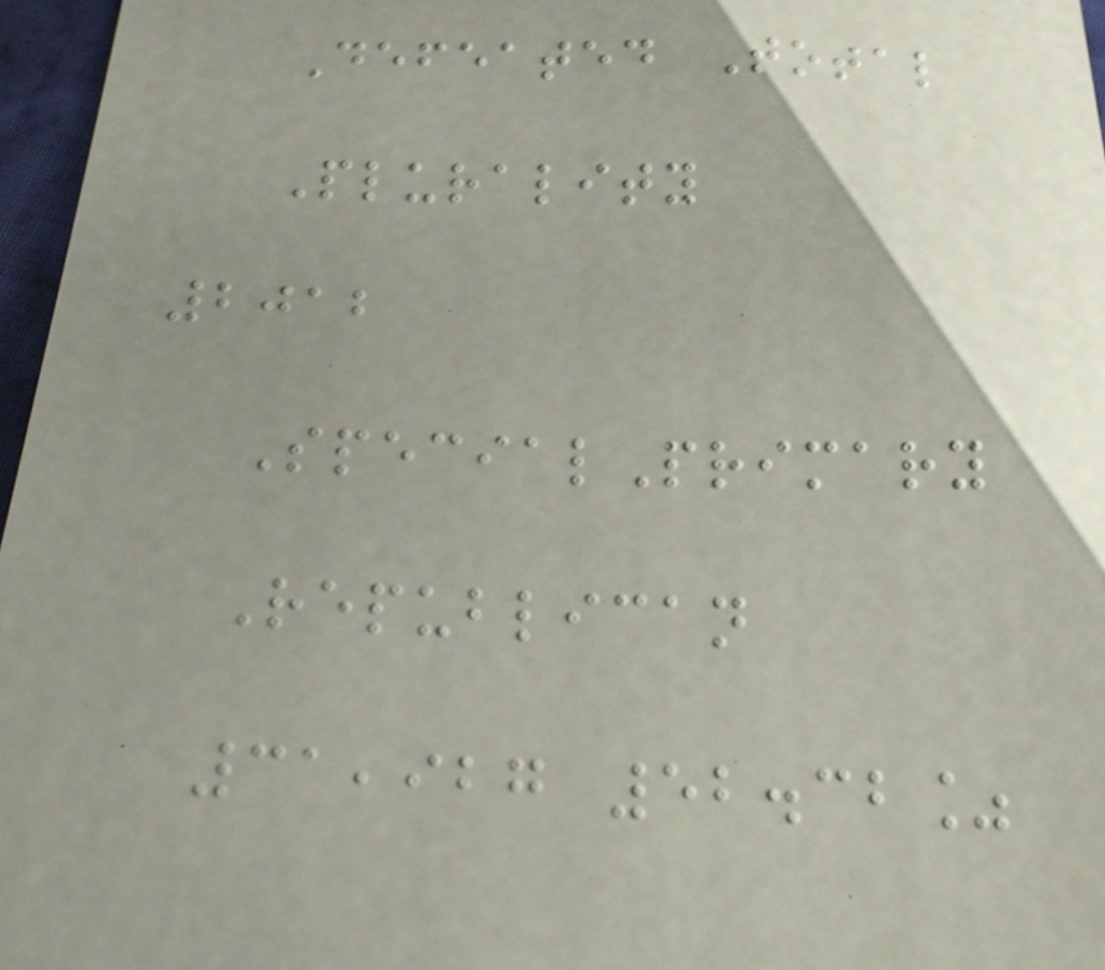Defeated Total
Plurality
2012
SpecialPrimary
Republican
31,927 52.32%
